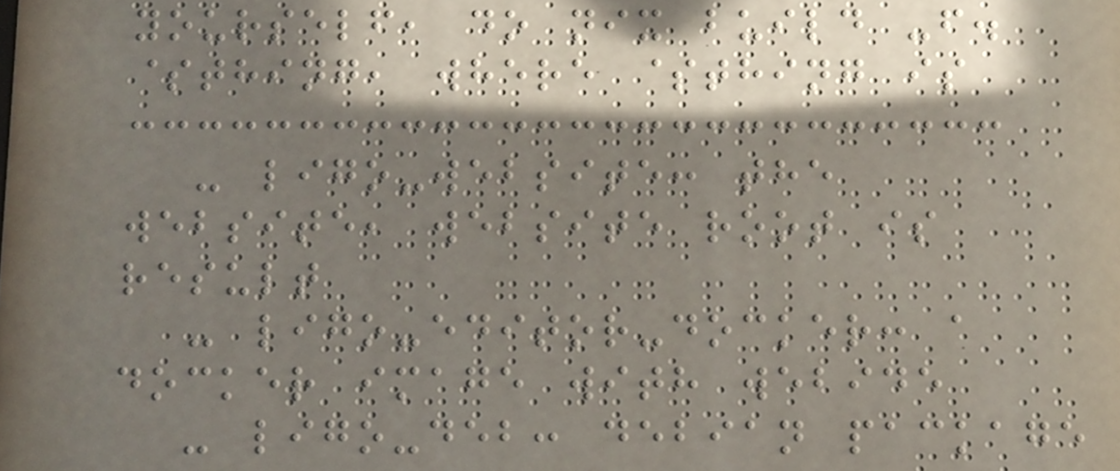yourself, do nix build -f.
$thing, where $thing is
- ligo-website: the
website, website root is
result
- ligo-editor-docker: a
docker image with webide
- ligo-deb: debian package
